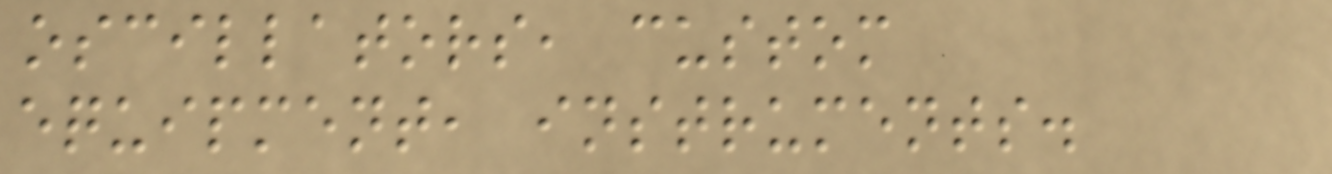oscillators, custom
equipment, instruments.
